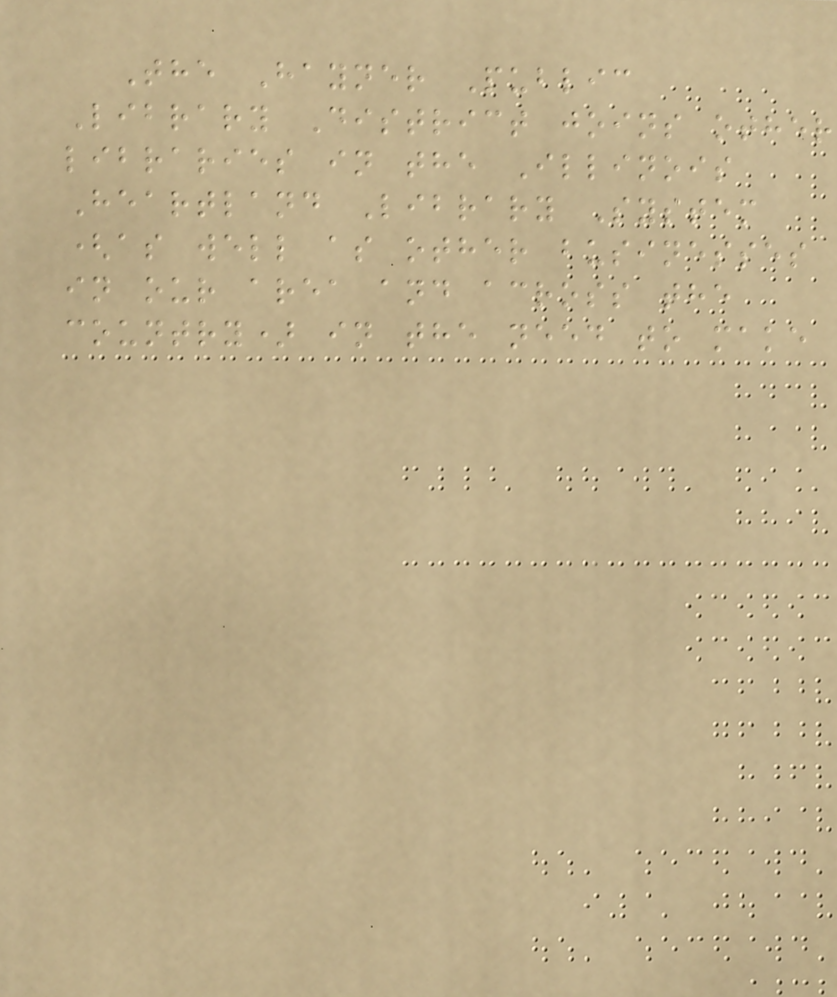The Hayner Public
Library District joins other
libraries in the Illinois
Heartland Library System
(as well as other businesses
in our area and across the
country) in the need to make
